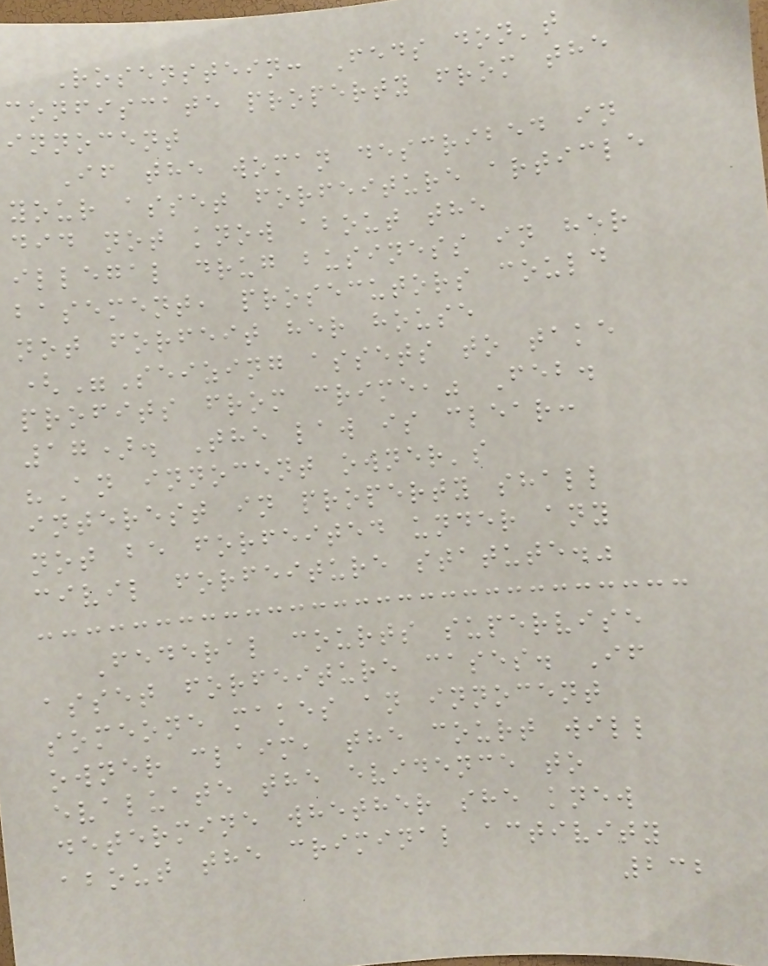Rosenstein: Feds don't
confiscate property from the
innocent
If the woman described in
your asset forfeiture article
did not know about the
illegal drug business in her
basement, prosecutors could
not forfeit her house
("Seizing assets to take
profits from crime," Feb.
17). The law is clear:
"An innocent owner's
interest in property shall
not be forfeited under any
civil forfeiture statute."
Federal courts supervise
asset forfeiture cases. If
someone makes an innocent
owner claim, the court will
evaluate the evidence to
determine whether she knew
about the criminal activity
232
